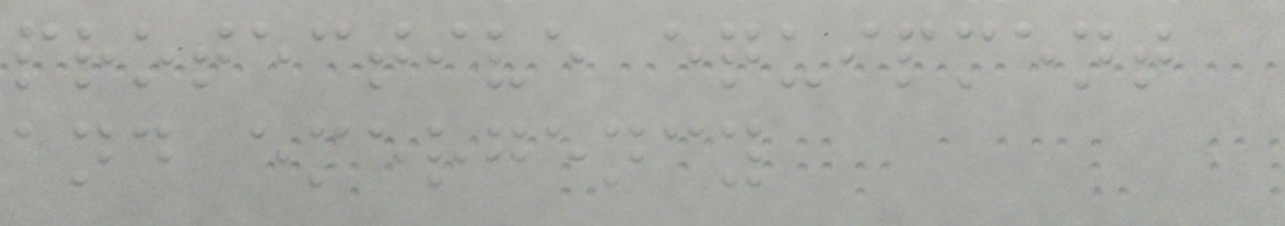protective equipment
and emergency
